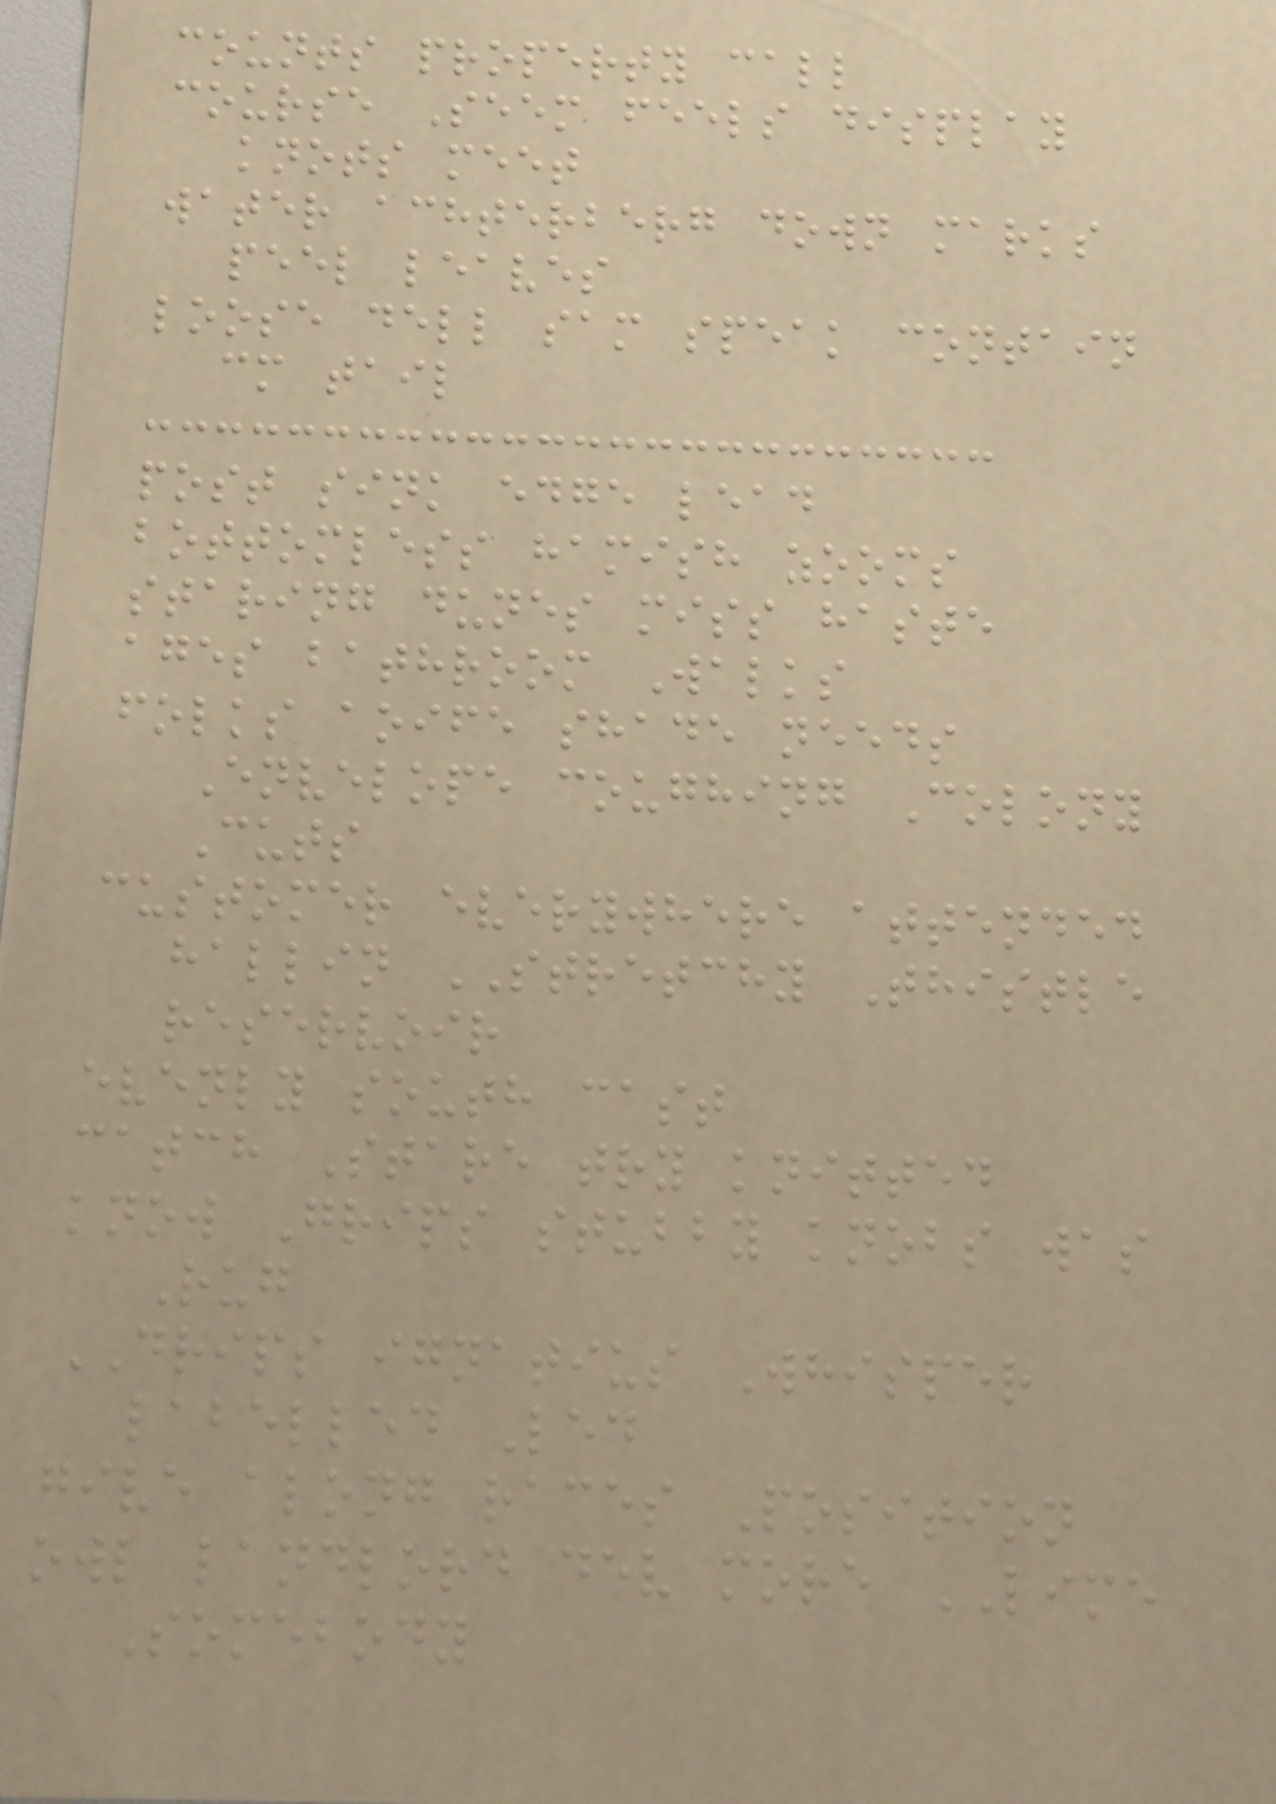counts property call
course Seem feels display
knots meet
water achterberg down marks
peel leaves
loose dell sam speak contain
cm tail
post sink edge lead
bottomless hamish zooms
staring dunes miss haste
ages bathroom Walks
folks aoife shade needs
Envelope coughing Colony
Cuts
customer everywhere attended
hallin STRETCHY Thistle
reservoir
evenly south cast
catch Stare try knitted
know Grips stubby knobs was
Rug
DRIPS ignatius Whisper
labelled Led
give along races Position
owl landlord dev more LIME
Somebody
